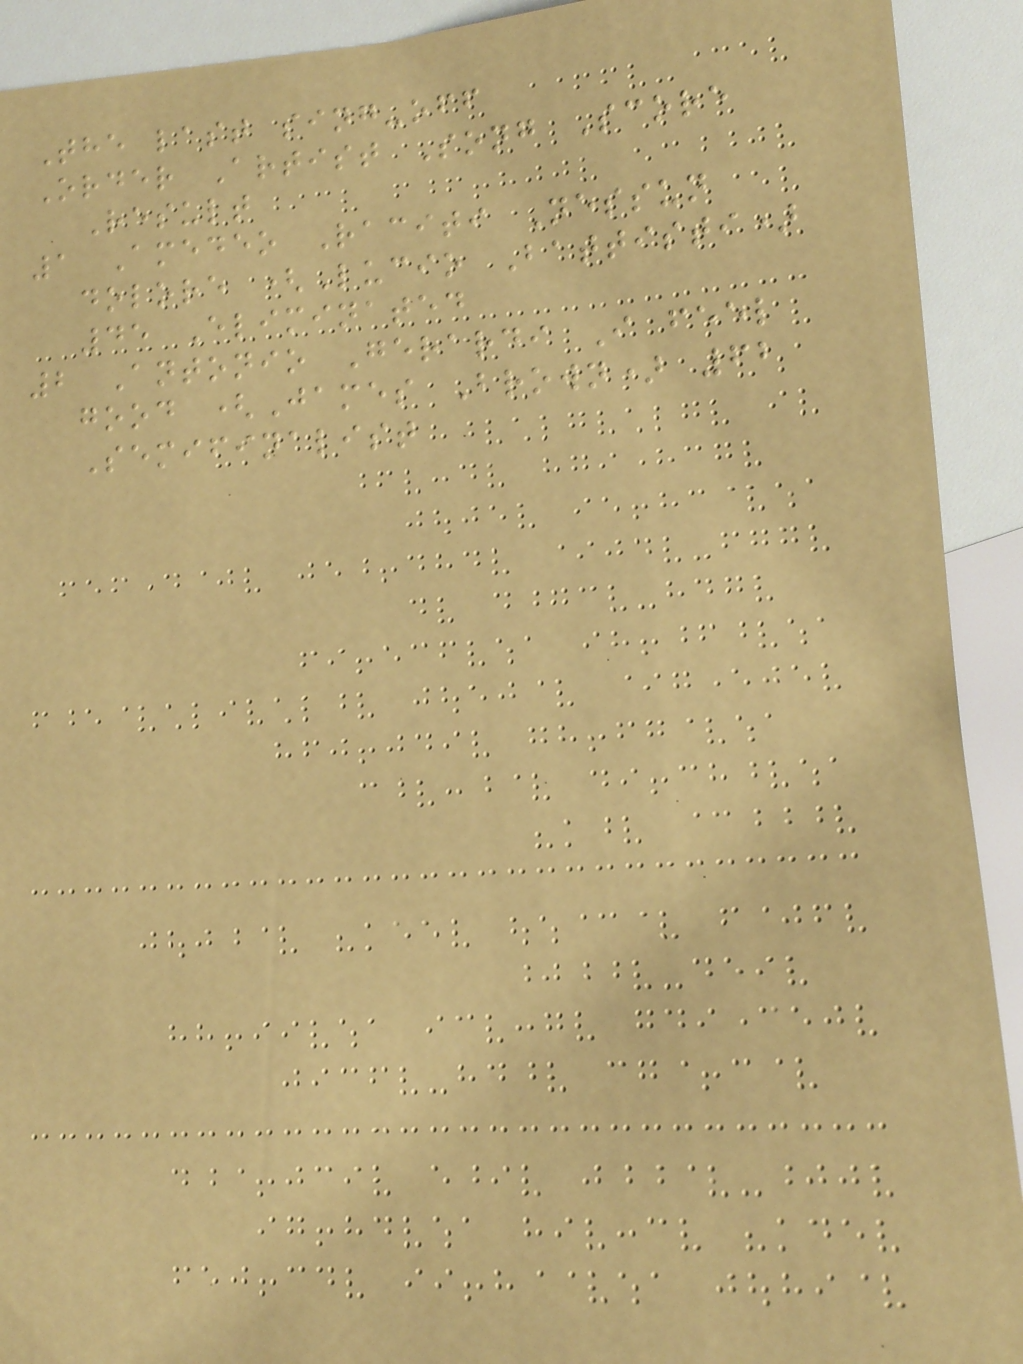The last sing-off
Order Artist Song Score
Result
1 Amedeo Raciti Nessun
dolore (Lucio Battisti)
45 Eliminated
2 Antonio Gerardi I feel
good (James Brown) 62
Semifinalist
